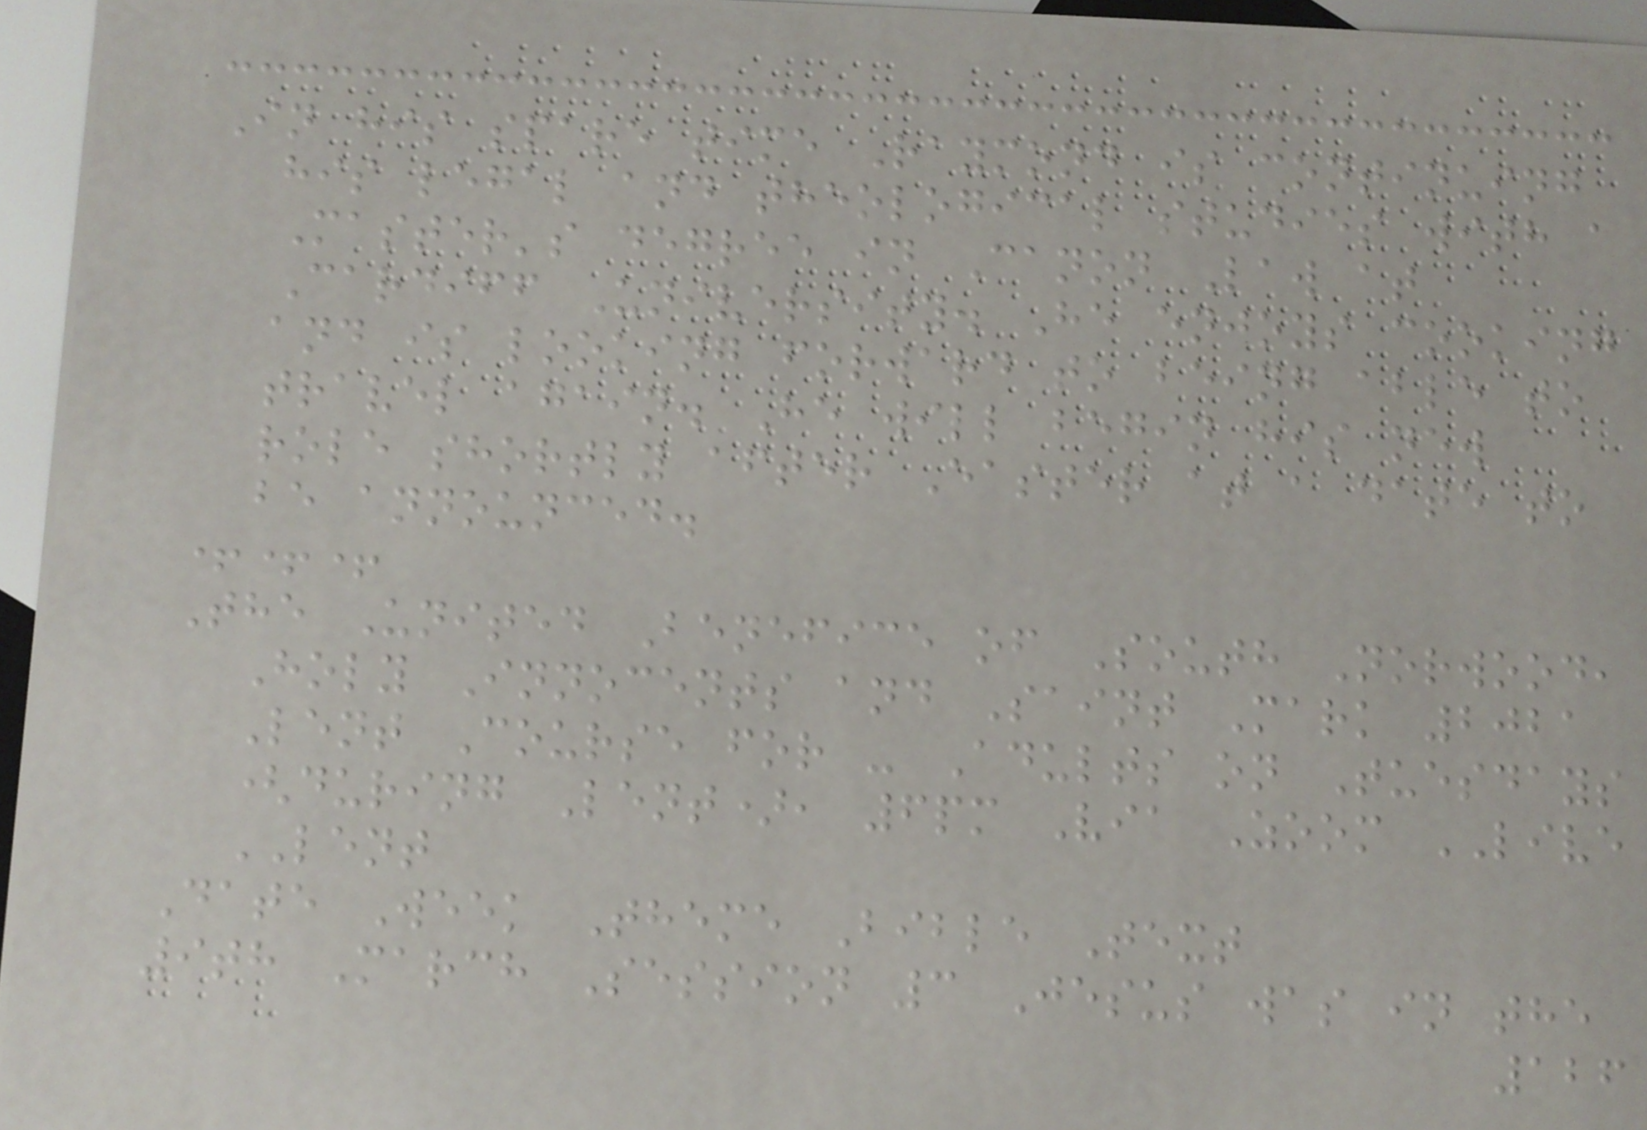In his spare time Raymond is continuing
his legal and theological studies with a
Master's degree in Canon Law at
Cardiff University. He enjoys cooking
and is looking forward to being able to
travel again. He will begin his new
role shortly after Easter at a date to
be announced.
+++
The United Benefice of South Norwood,
Holy Innocents and Saint Mark 2021
Lent Course for - Adults on Tuesdays
(during Lent), 6pm Via Zoom LIVE
LENT
Date Week Theme Bible Text
9th March Session 3 Jesus was in the
126
